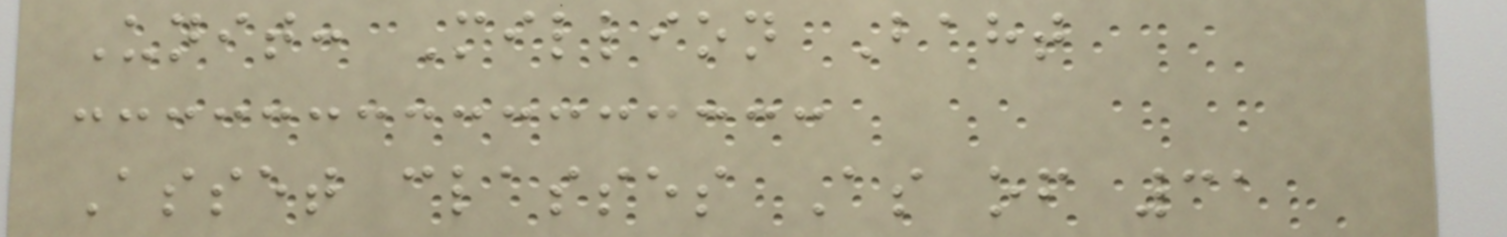Unit: Million Baht
Asset classes As of 31
